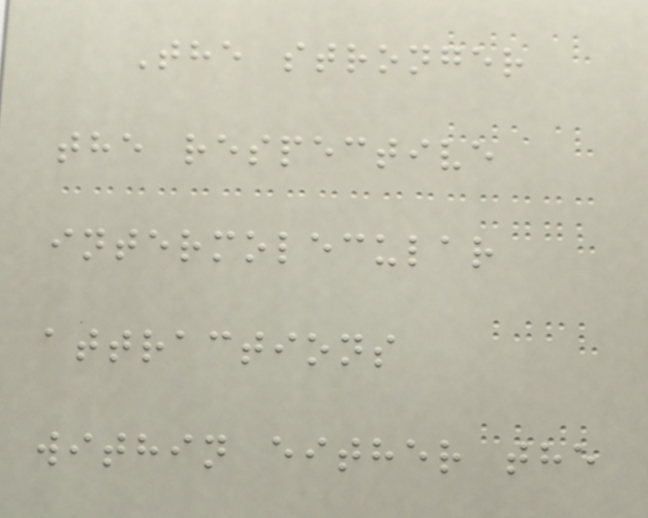The stronger
the respective
intermolecular
attractions
within either the
